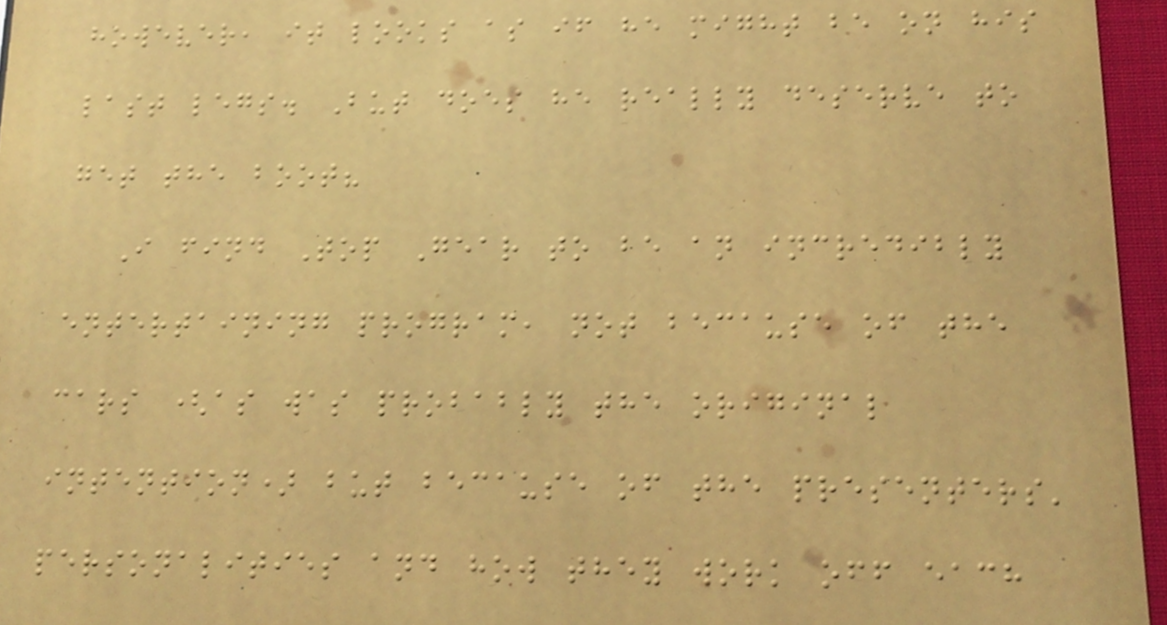however, it looks as if he might be on his
last legs. But does he really deserve to
get the boot?
I find Top Gear to be an incredibly
entertaining program, not because of the
cars (as was probably the original
intention) but because of the presenters'
personalities and how they work off each
